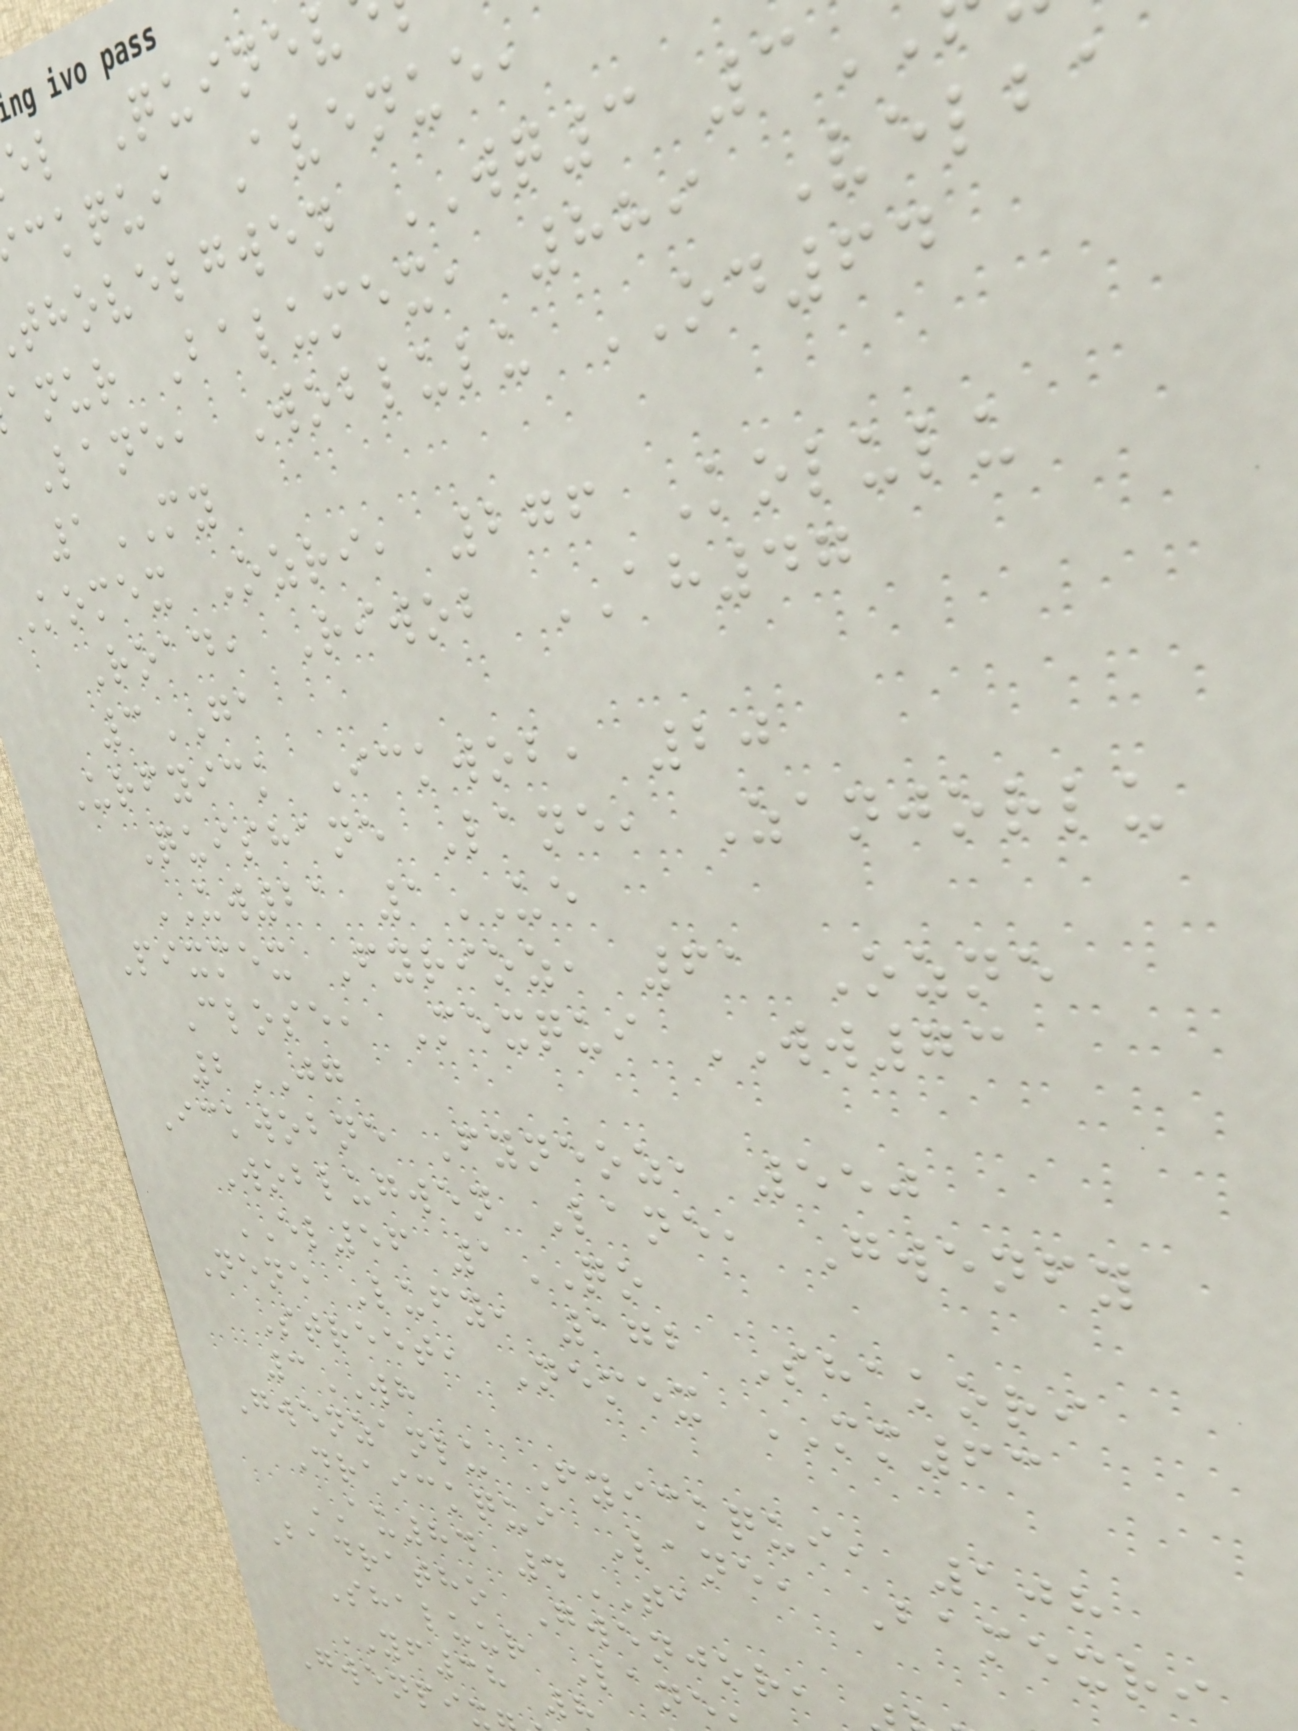el Quinev
ckqui Avenue,
thovelgwen WQ3 3
anur Balumex, 889 Velba
Lane, Woblulu OD64
1MY
Komex Ozri, 276 Kolulu
Road, Riwob AH47
3GA
Urfyick Ickwob, 20
Quishane Lane, Zanjorlu
UW21 1UE
Pixmex Fyrioz, 61 Ozne
Close, Mexqui WW73
2JG
Ickwobne Fyneoz, 550
Woblugwen Lane, Gwenfy
EL56 1QO
Nene Lufy, 172 Shakori
Street, Nemex MM63
3WH
Gwenzanlu Fyickqui, 108
Draickqui Lane, Bamexri
AU84 4TA
Badratho Gwenjor,
Shaluur Lane
YF38 8
Gwenpi
